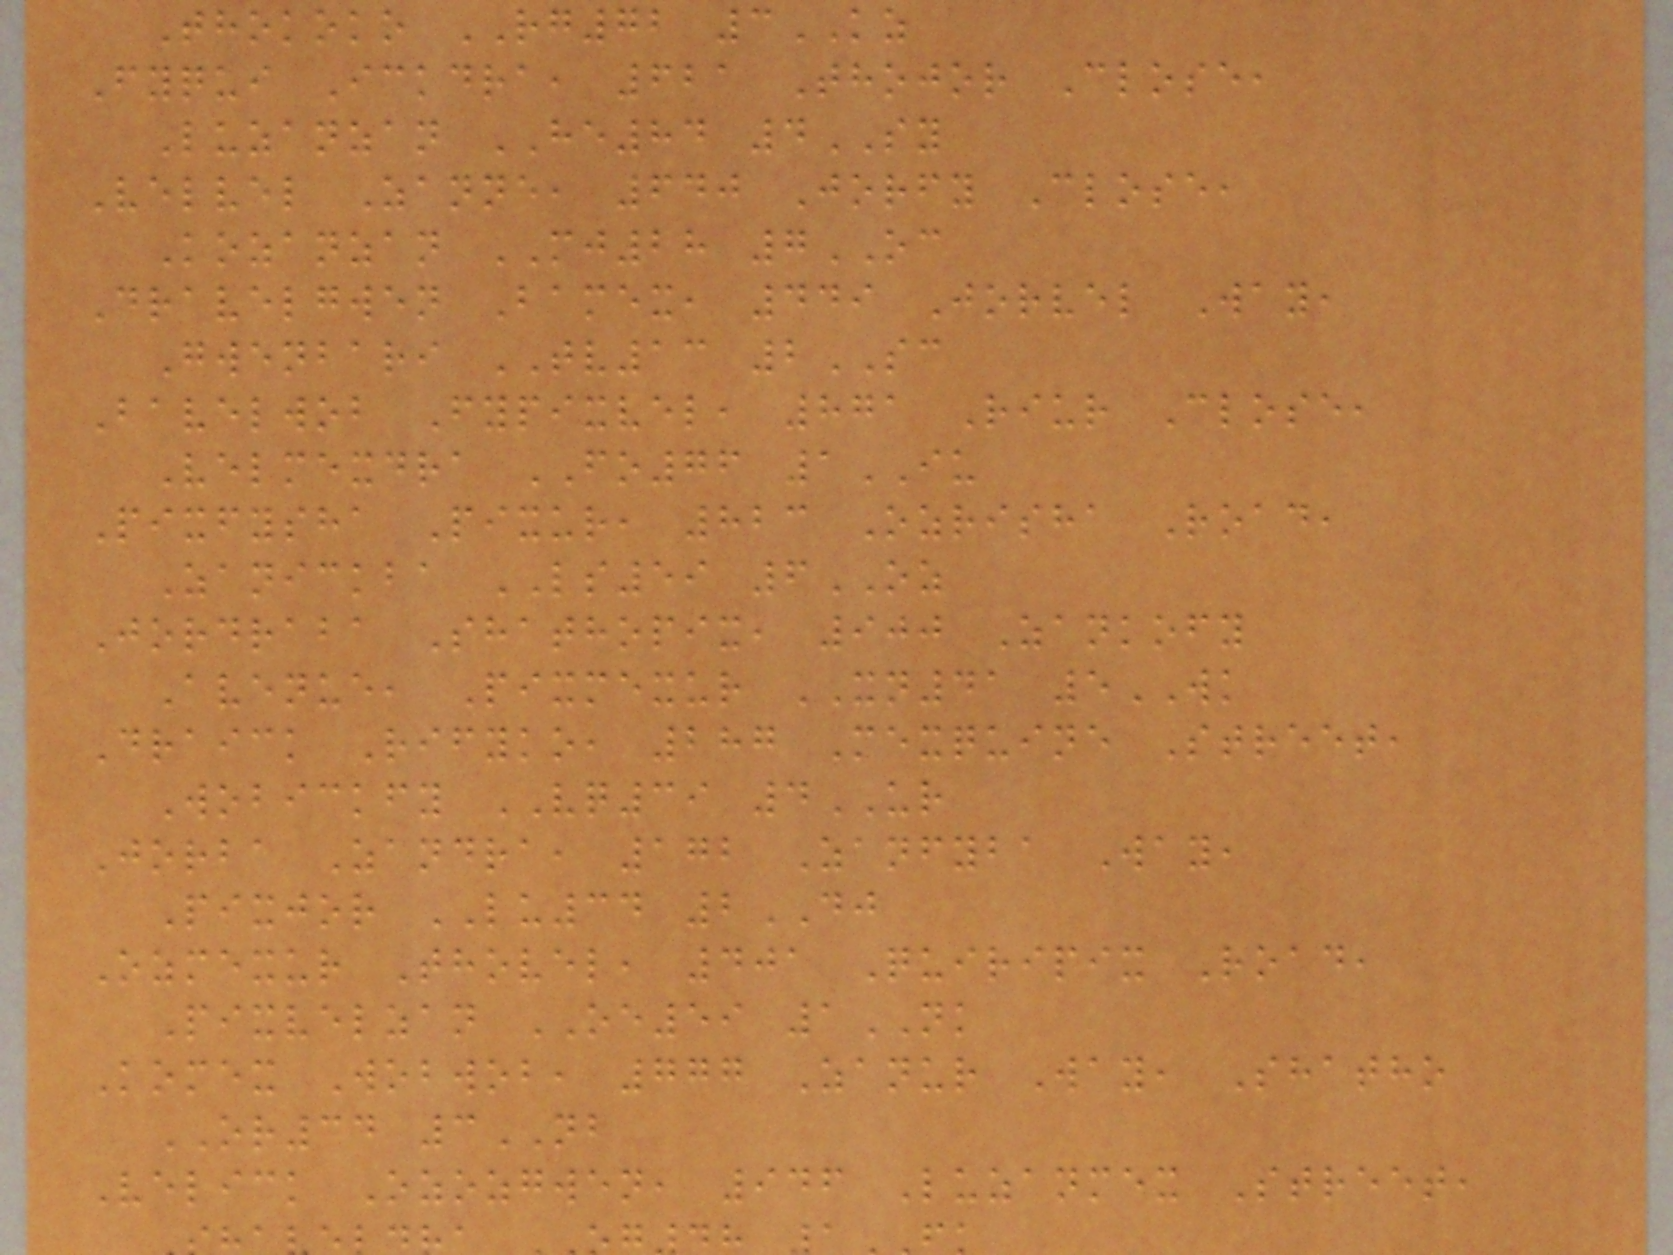Thokoko RG72 3KZ
Fyqui Ickdra, 621 Thojor Close,
Luzanzan HE84 4SY
Velvel Zanne, 640 Jorfy Close,
Kozanzan MJ28 7OC
Dravelgwen Bamex, 449 Jorvel Way,
Gwenbari TV13 2SC
Bavelwob Fypixvel, 871 Riur Close,
Velmexdra FO76 1IU
Pixfysha Pixur, 823 Ozrisha Road,
Zanickba LS59 6OZ
Jordraba Shathopix, 900 Zankofy
Avenue, Pixmexur XN41 5WK
Draick Rifyko, 287 Mexquine Street,
Wobickfy VQ39 4UR
Jorba Zandra, 172 Zanfyba Way,
Pixjor LU34 2DJ
Ozmexur Thovel, 401 Quiripix Road,
Pixvelzan OE59 1NK
Komex Wobwob, 777 Zanur Way, Shatho
OR34 3NB
Velick Ozozgwen, 946 Luzanmex Street,
